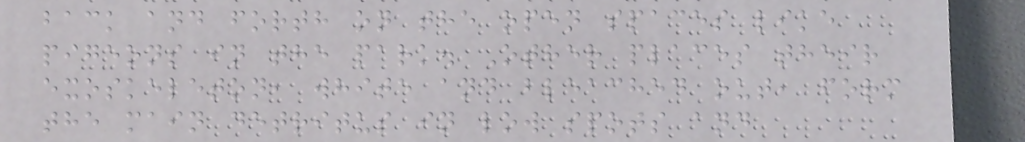back and forth on the open spaces like
pigeons in the park. Other places their
exoskeleton, white and bleached out, form
the main detritus in low spots and
